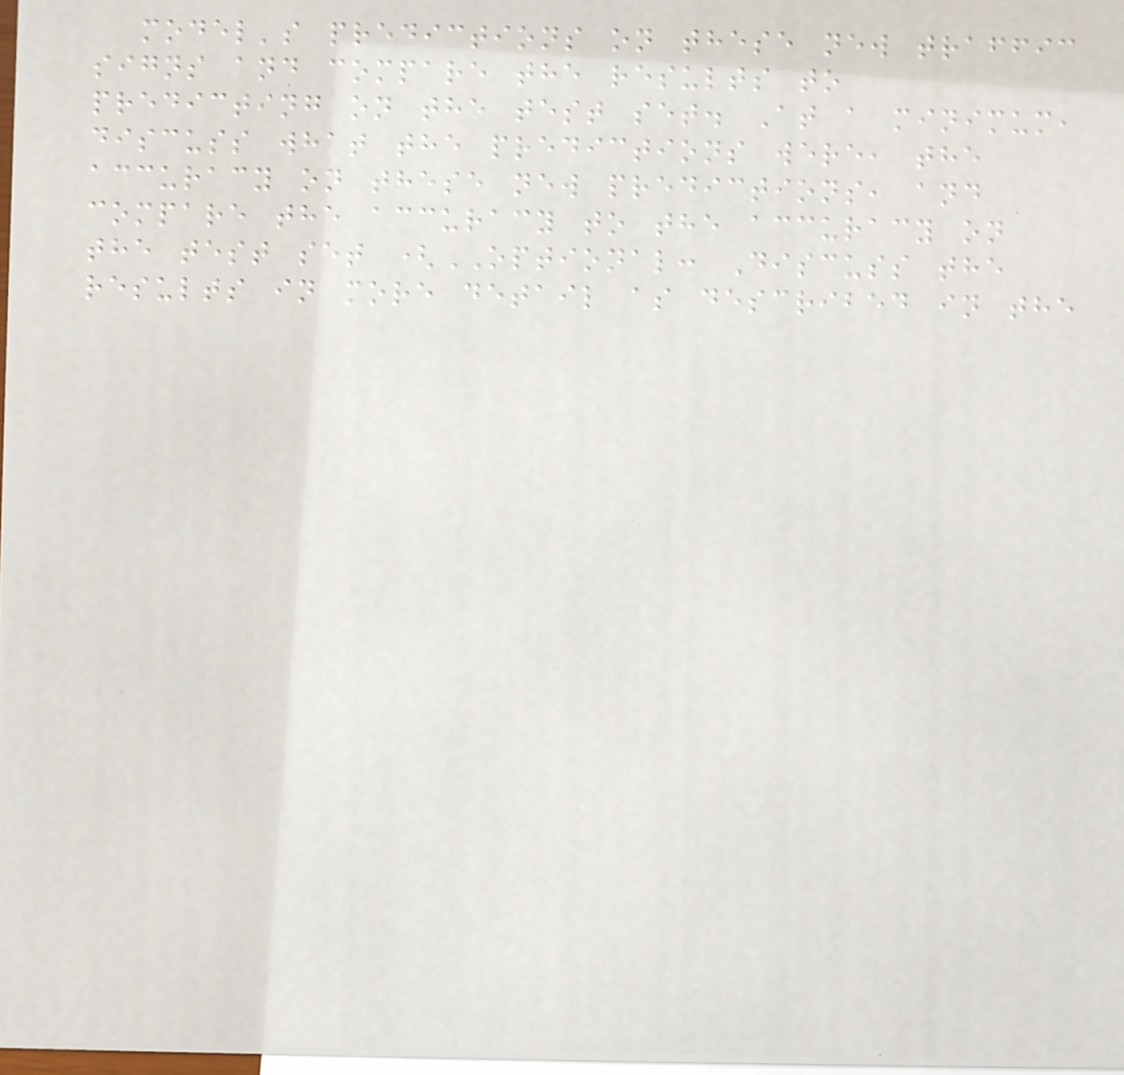model's predictions on these new traffic
signs and compare the results to
predicting on the test set. At a minimum,
discuss what the predictions were, the
accuracy on these new predictions, and
compare the accuracy to the accuracy on
the test set (OPTIONAL: Discuss the
results in more detail as described in the
